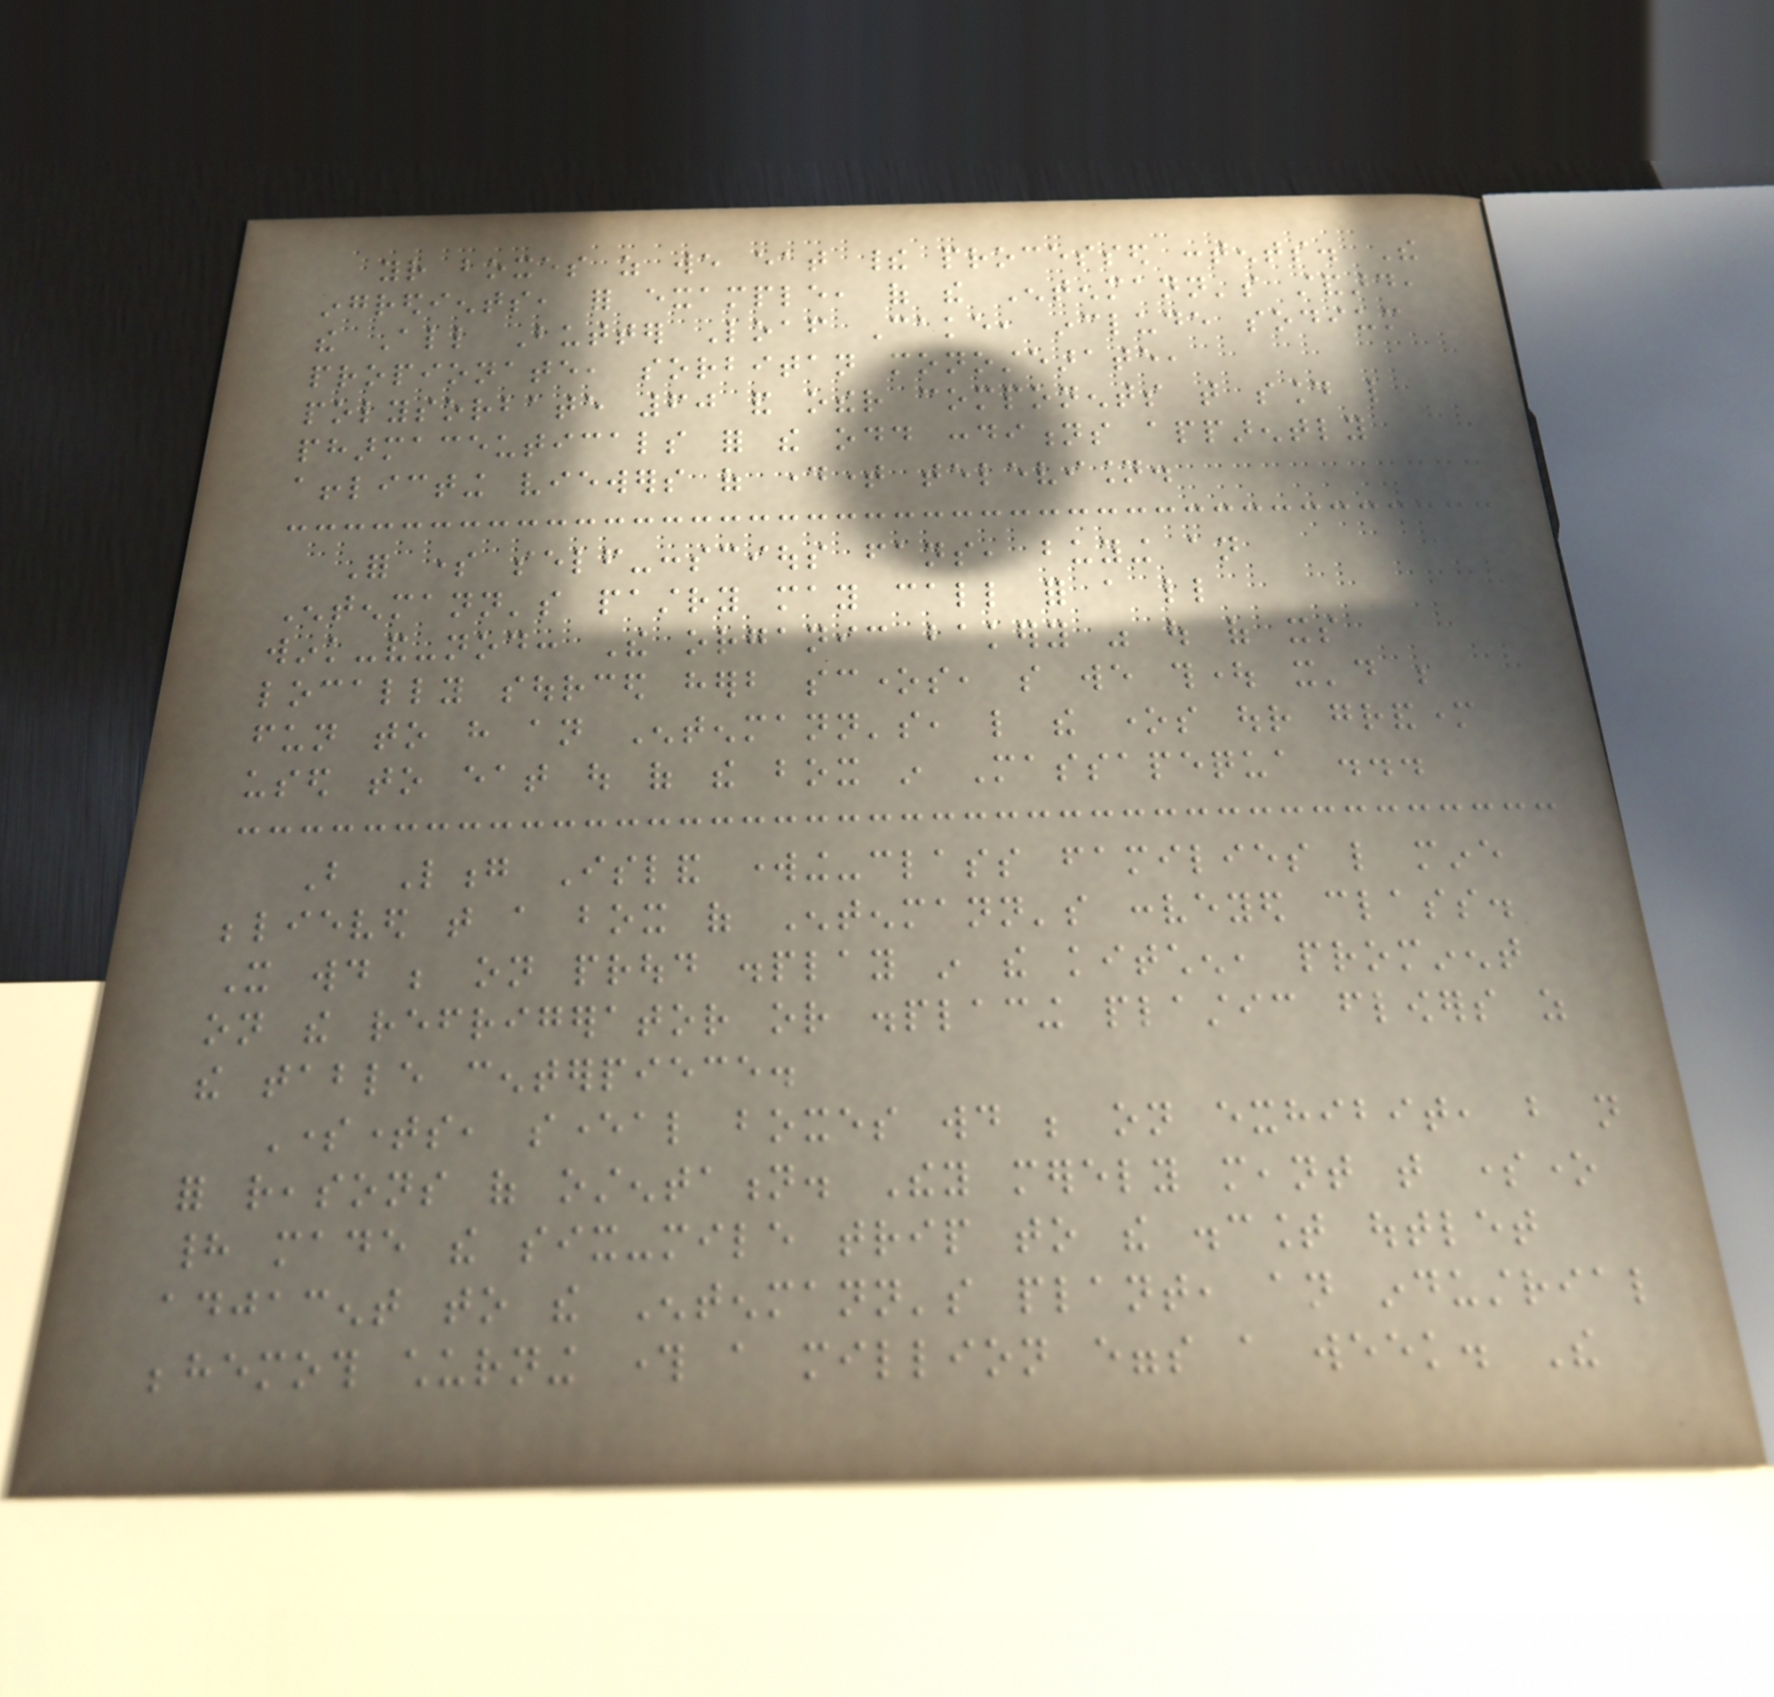your boxes as we eat their processed contents. The
ingredients, for example, of the Entenmann's standard,
the All Butter Loaf Cake, include sodium
propionate, sorbitan monostearate,
polysorbate 60 and other components that sound like
pharmaceuticals for the odd conditions apparently
afflicting viewers of daytime television.
For some self-conscious fans, buying an
Entenmann's pastry may call for a little
wink-and-nod: The organic bakery was out of its
locally sourced herb scones, so we thought it'd be
fun to have an Entenmann's, like the ones our grandmother
used to eat out of the box in Massapequa ...
But Long Island working-class families like mine
believed that a box of Entenmann's conveyed class.
It would be on proud display in the kitchen, prominent
on the refrigerator or displacing plastic flowers as
the table centerpiece.
Sometimes, several boxes would be on exhibit, but not
for reasons of ostentation. They merely meant that someone
had made the six-mile trip to the discount outlet
adjacent to the Entenmann's plant, an industrial
behemoth churning through a million eggs a week. The
